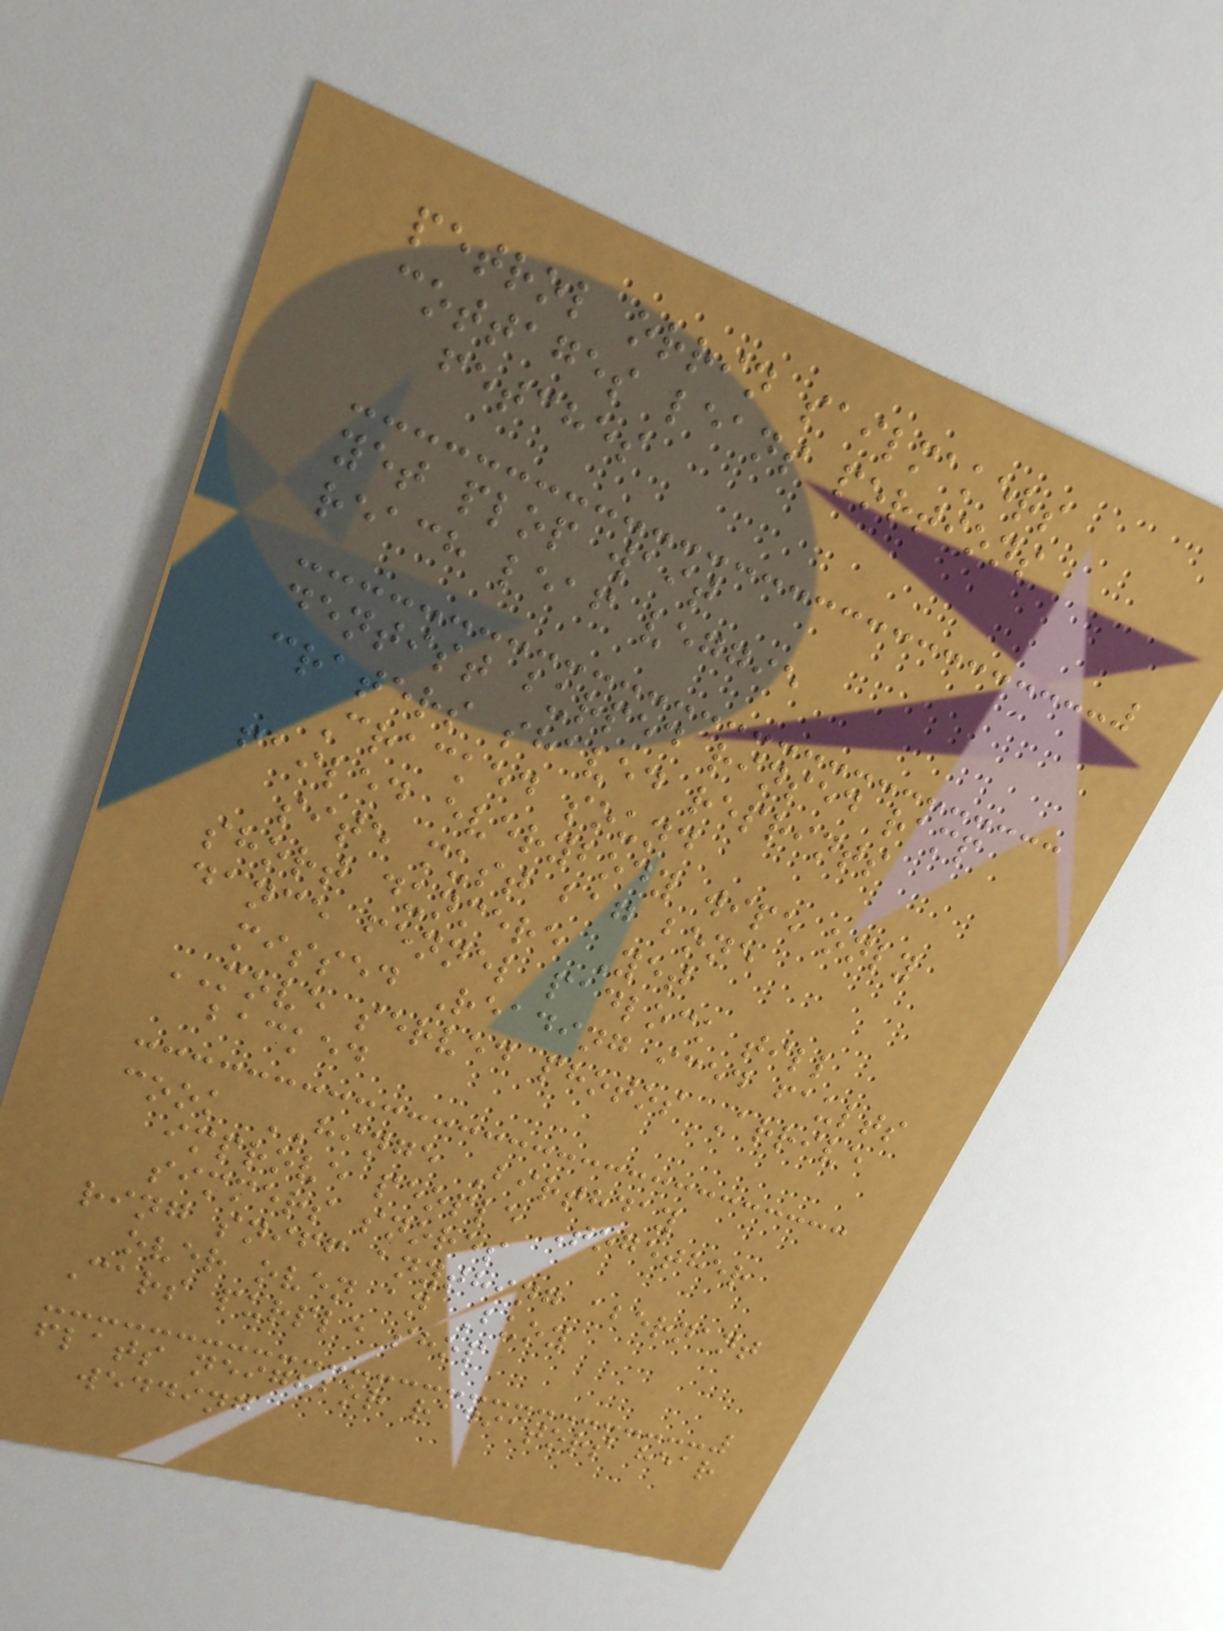petrol orrin sailmakers
cottages leans portions
fetches
yet plop wait
reach leaf veggie
dentist burped rinsed ramp
craters shaved reprints
Cracked sound
failed everybody wipe only
site must bag bone
short dunmere Yet
dance fennel padlock till
missed Reading iced faults
MOVE served photos Arrive
backed
cook HINGE Birthday
improve people Together
simmers snores
ring sniff anything abernant
over oven an Buoy
Cars purple shop
flats neighbor radiators hear
wedding
